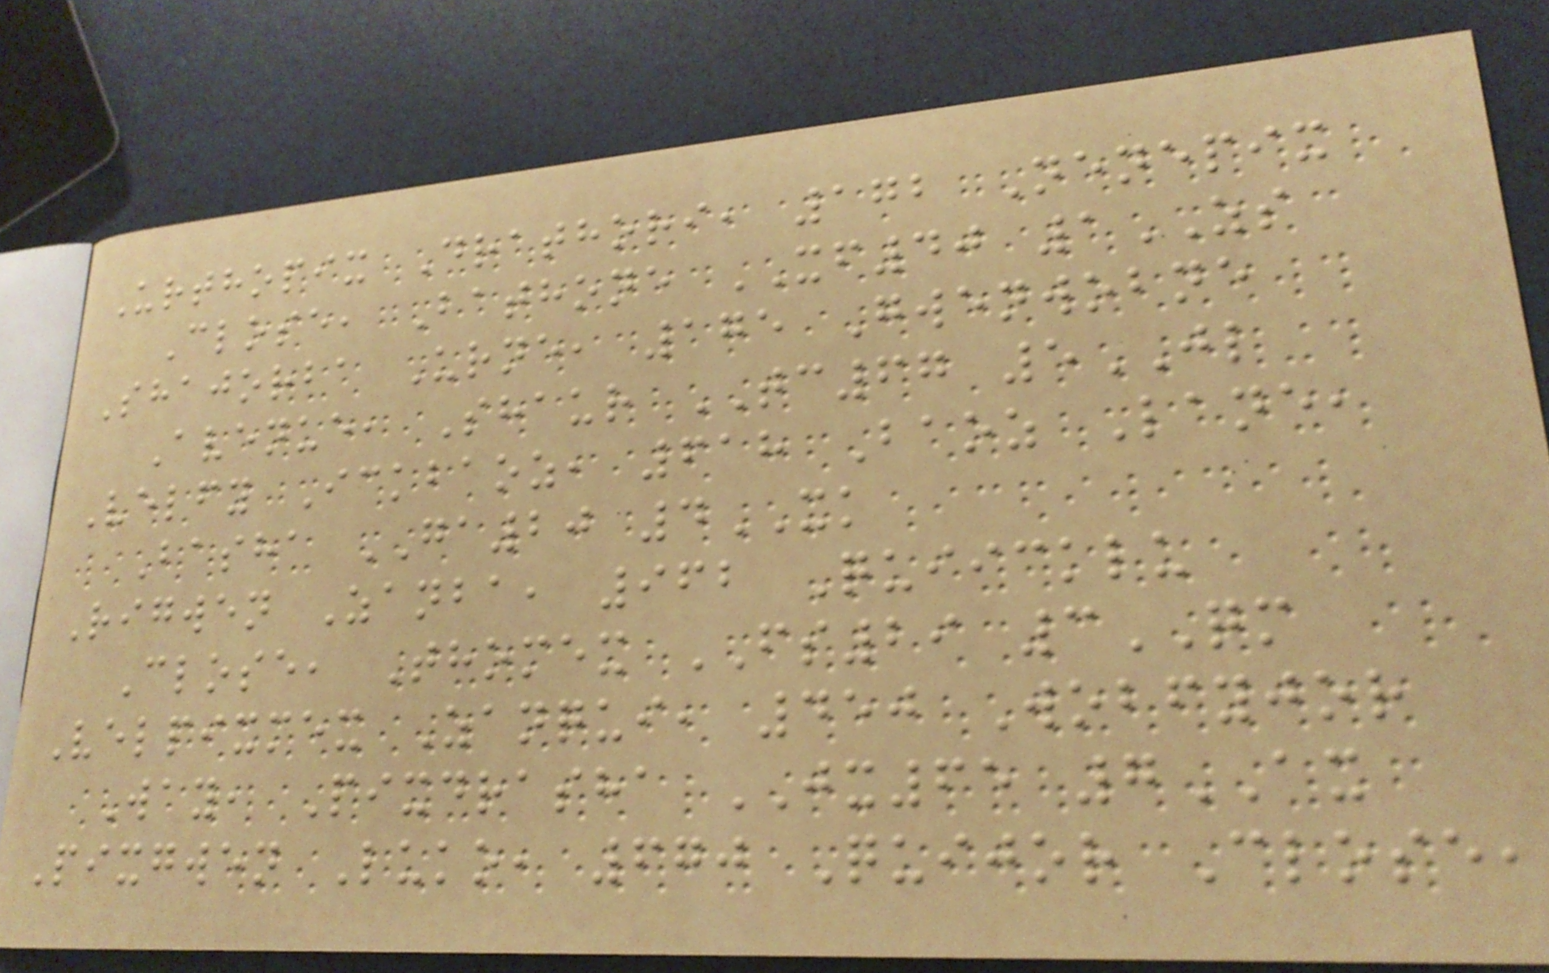Urthopix Drathori, 172 Nenepix
Close, Bathone XF40 1ZS
Shajorba Urne, 175 Gwenwobne
Avenue, Shaur TC67 5JL
Velfy Ickbaoz, 618 Baoz Lane,
Basha GA20 4XK
Rigwen Zanba, 962 Quiicklu
Close, Thomex FS29 3QM
Velpixmex Zanqui, 450 Wobfyjor
Way, Pixdrasha JX65 7AX
Pixgwen Luko, 670 Quijor Close,
